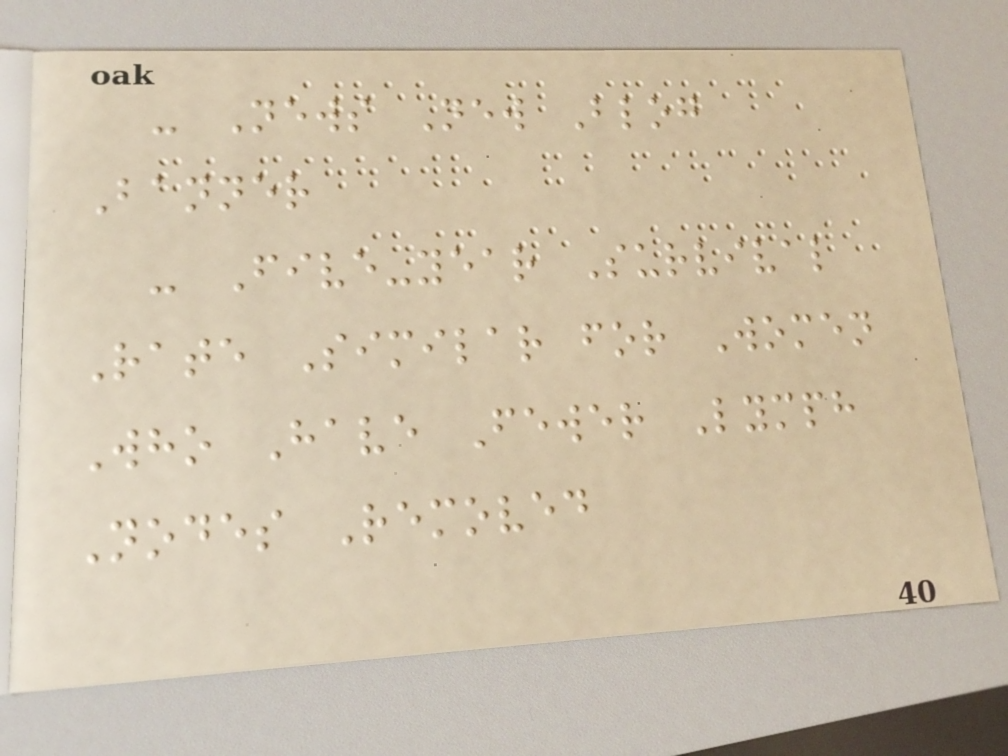- News New Blog
Banner
- Five-year Survival
Rate Similar for Women
Who Have Fewer Lymph
Nodes Removed
